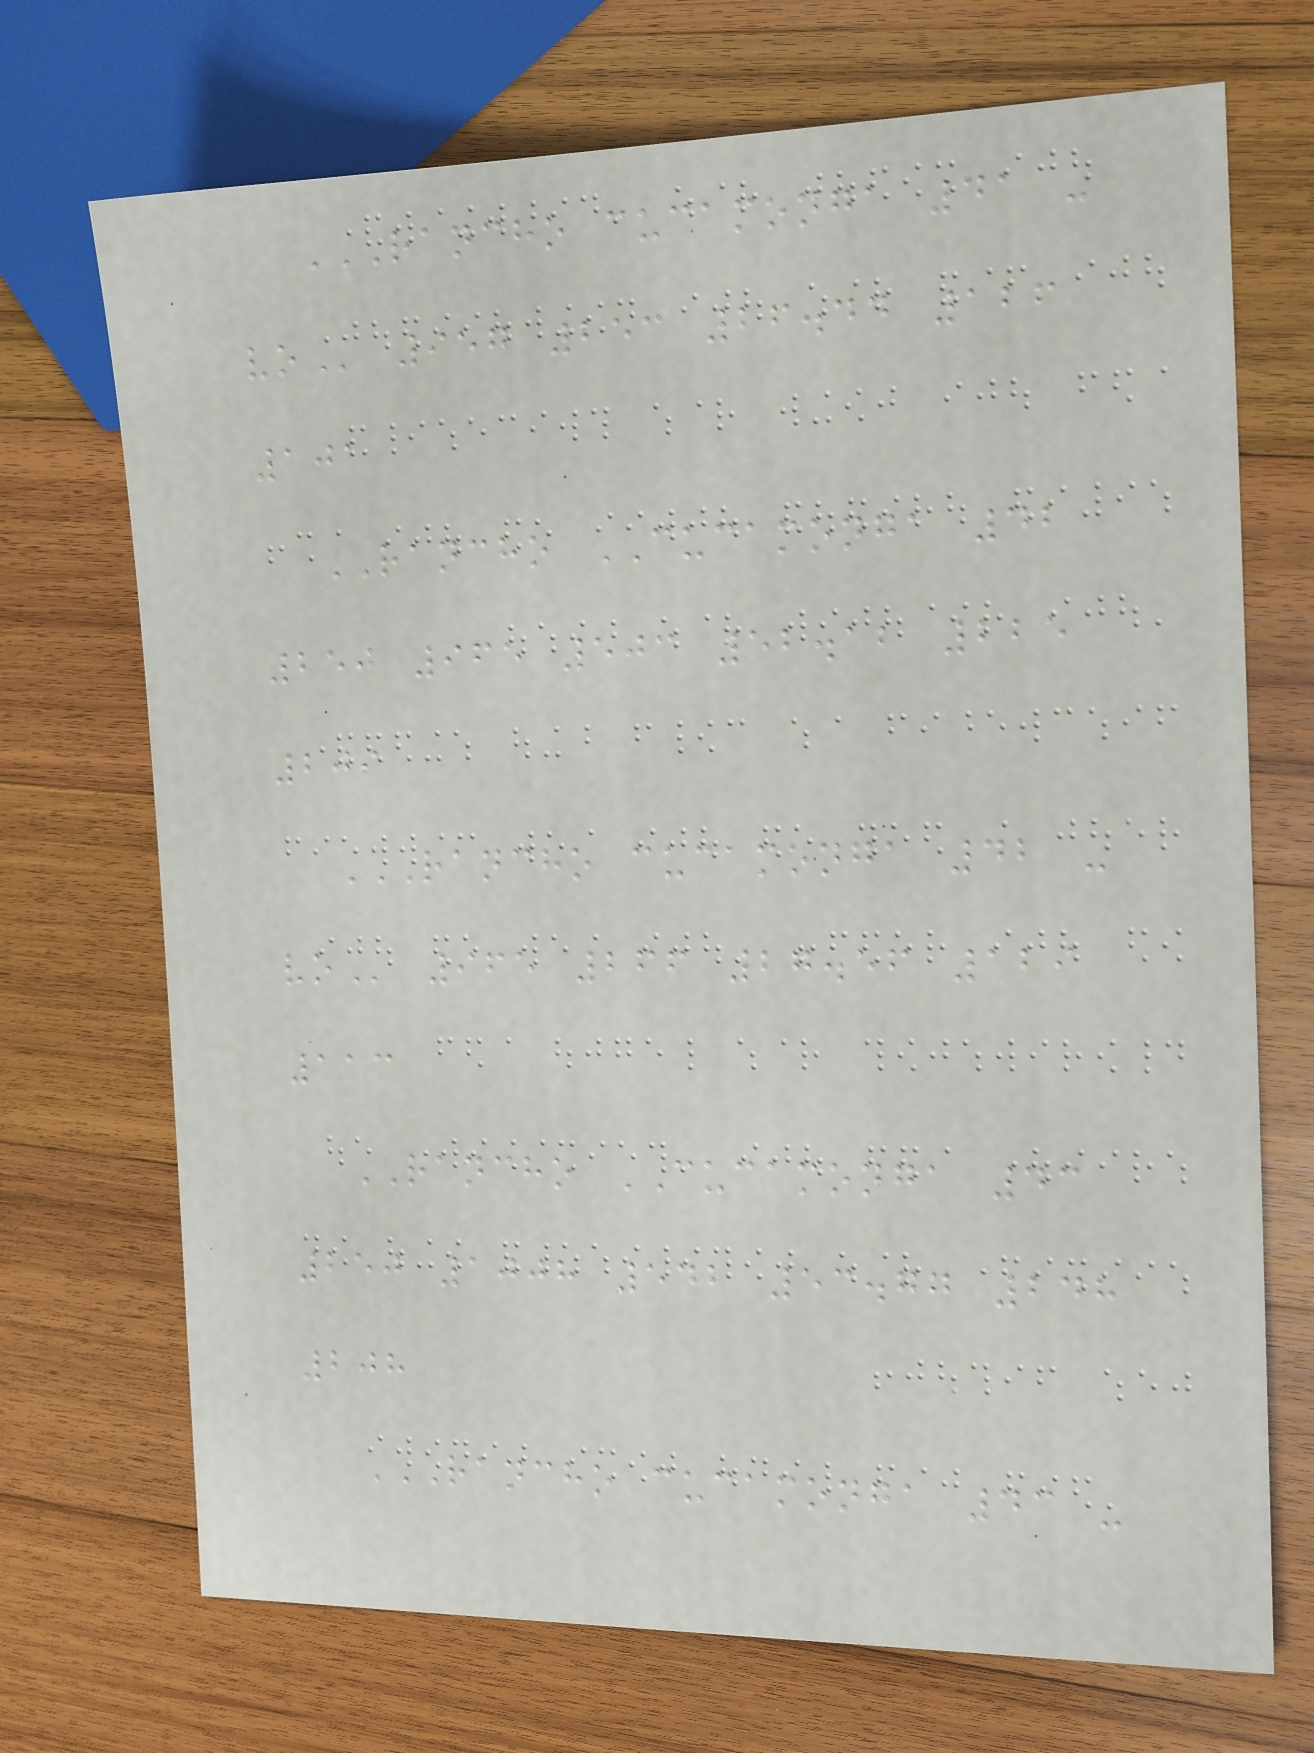RANCHO CUCAMONGA 41 -
VO 957 253 26.44 126
101
RANCHO CUCAMONGA 42
250 965 503 52.12 225
209
RANCHO CUCAMONGA 42 -
VO 965 266 27.56 129
113
RANCHO CUCAMONGA 43
250 1008 542 53.77 248
208
RANCHO CUCAMONGA 43 -
